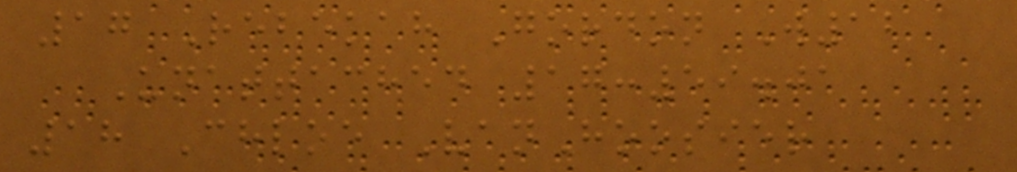17 Rebekah Gordon W12
Unattached 17:59.01
18 Chloe VanHoosier
